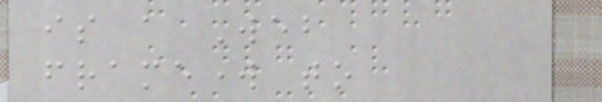is a Web
framework to
